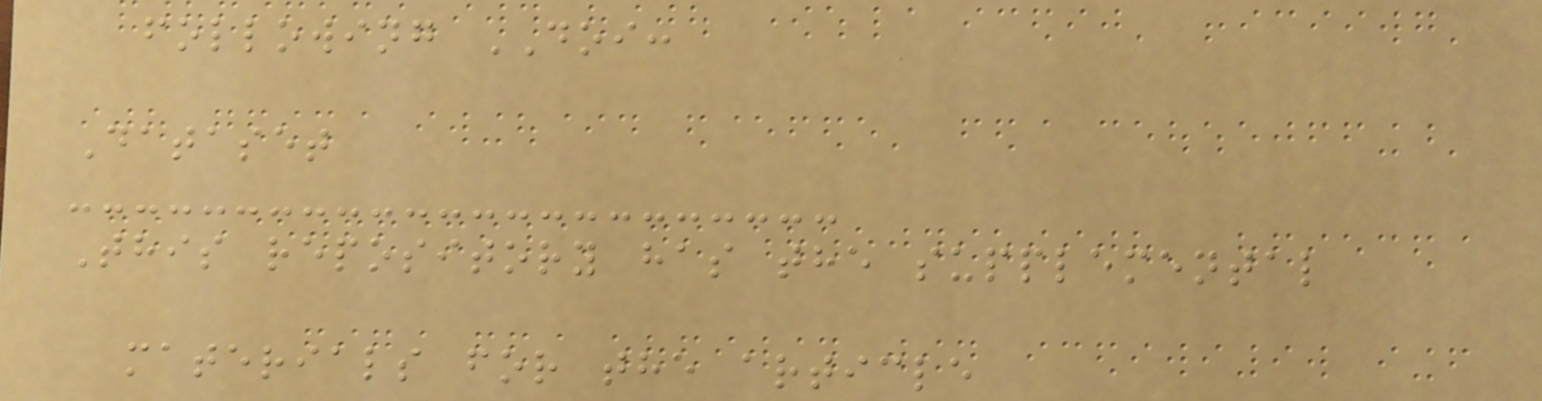following DOI:
Dataset
This repository has the supplemental
materials for the article
